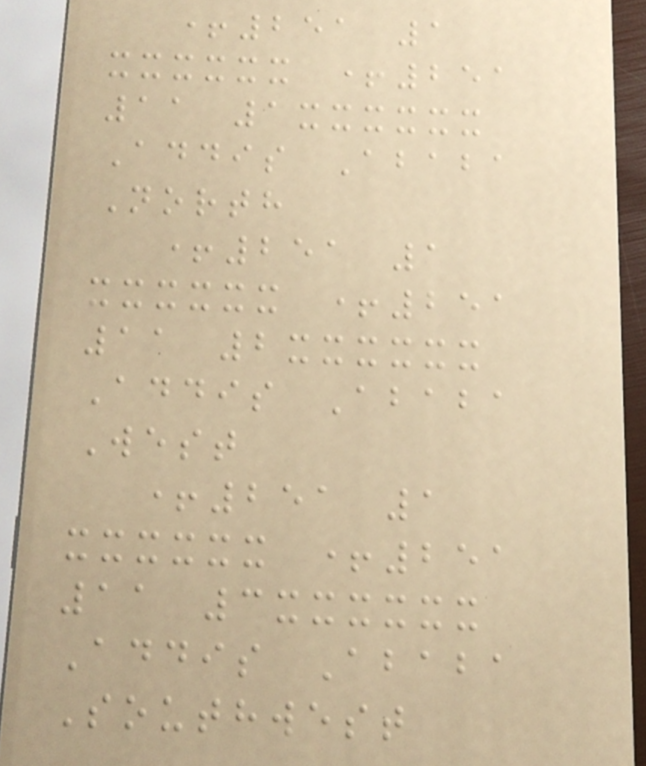+251 1
xxxxxx +251
11 1xxxxxx
Addis Ababa
North
+251 1
xxxxxx +251
11 2xxxxxx
Addis Ababa
West
+251 1
xxxxxx +251
11 3xxxxxx
Addis Ababa
Southwest
